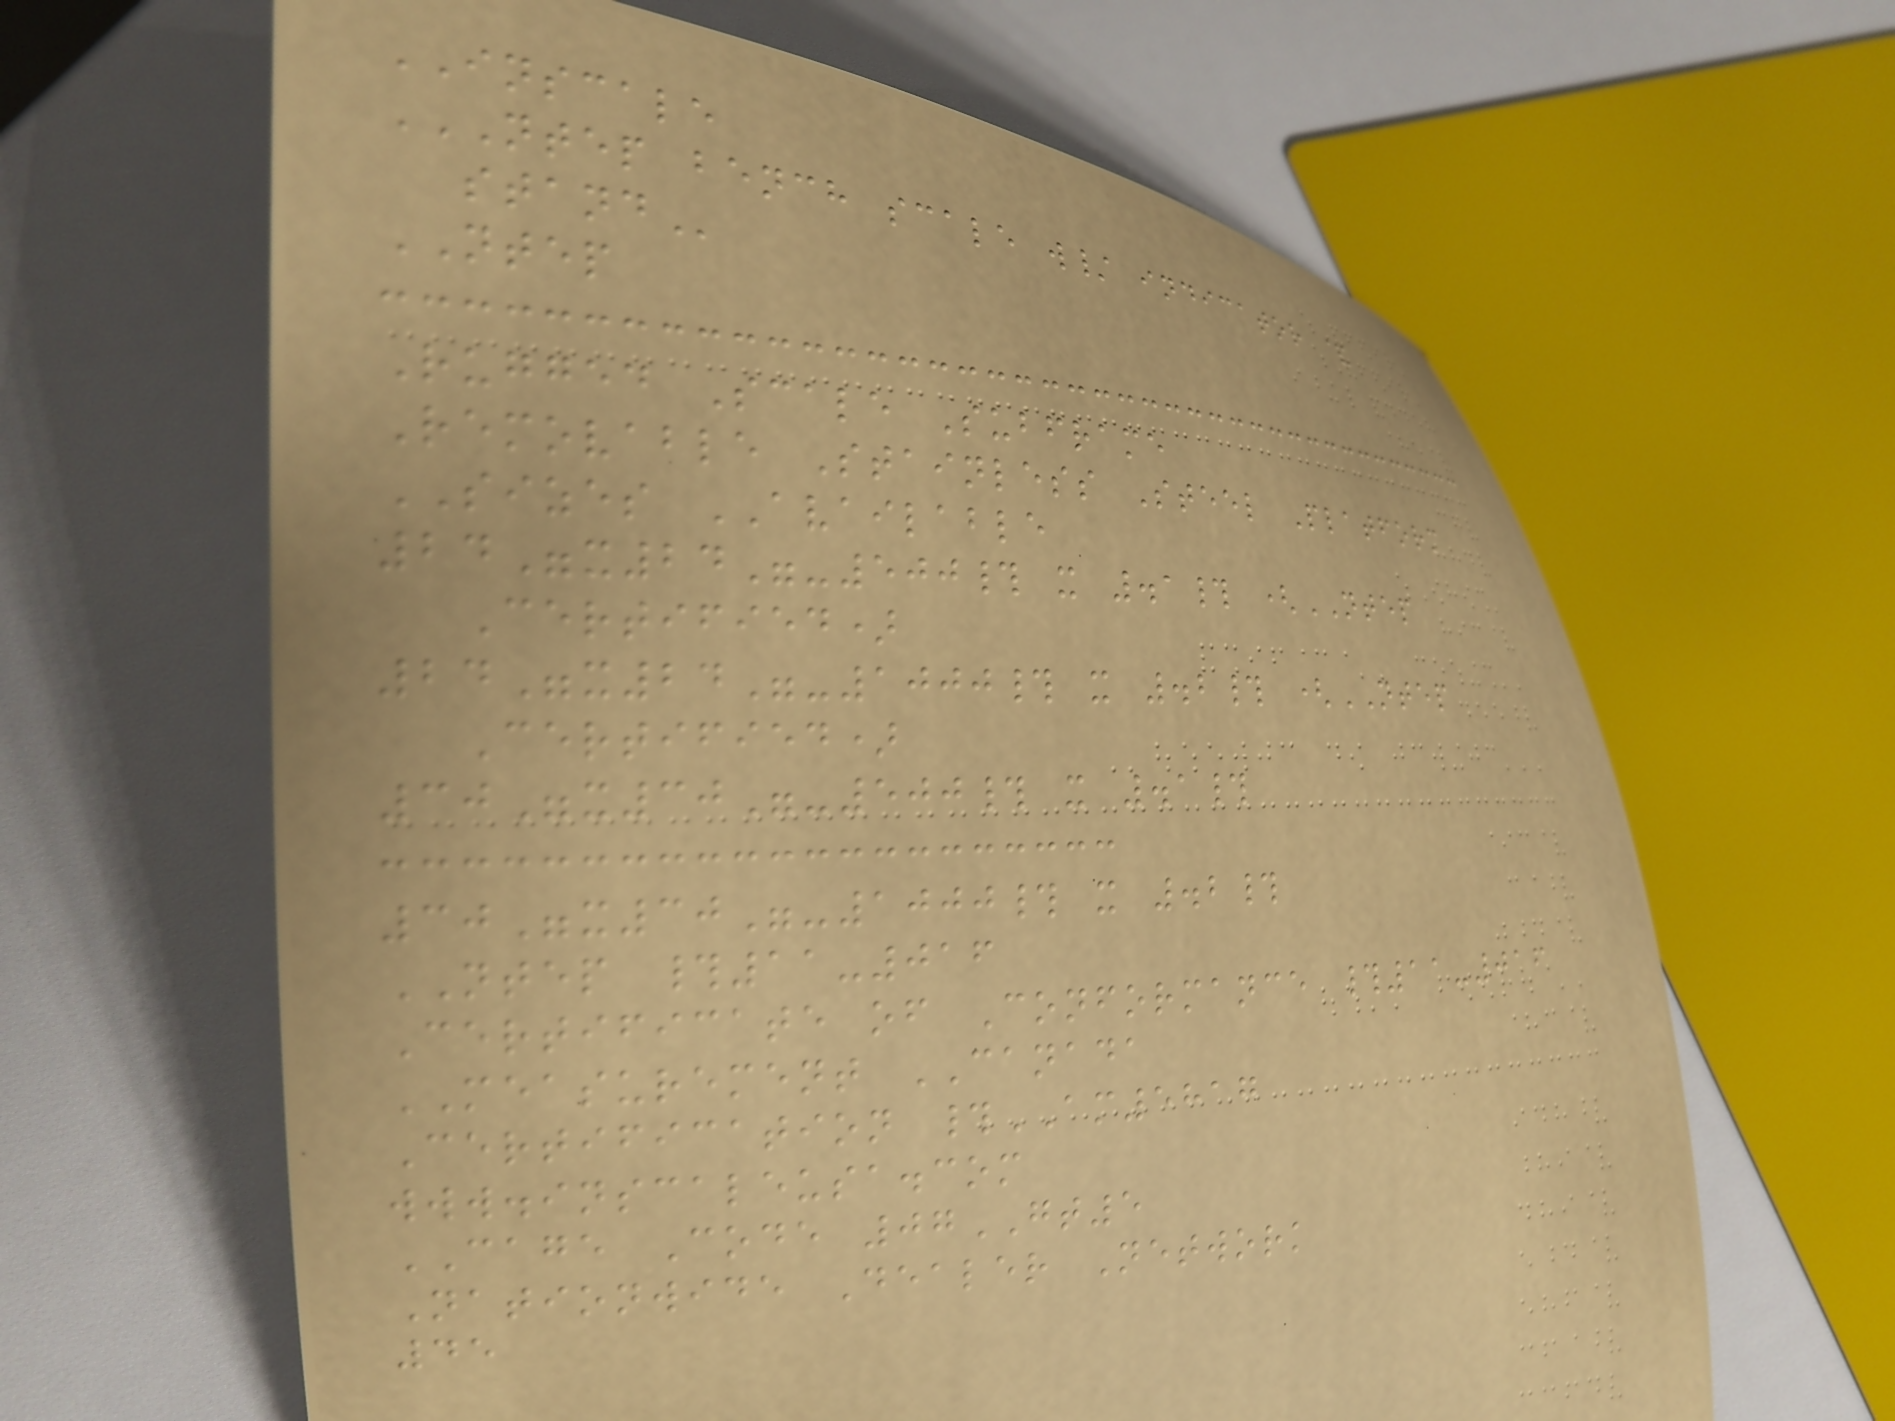INSCALE
NTEP BENCH SCALE W/ INDICATOR &
STAND
NTEP
Rugged Scale Subframe
Removable Stainless Steel Platform
SIZES AVAILABLE
24"x24"-500# x .1# (NTEP
Certified)
24"x24"-1000# x .2# (NTEP
Certified)
30"x30"-500# x .1#
30"x30"-1000# x .2#
NTEP #11-016
Certificate of Conformance #11-016
MEASUREMENT CANADA
Certification #AM5817
www.inscaleusa.com
CAGE Code 07GT5
Nationwide Dealer Network
45
